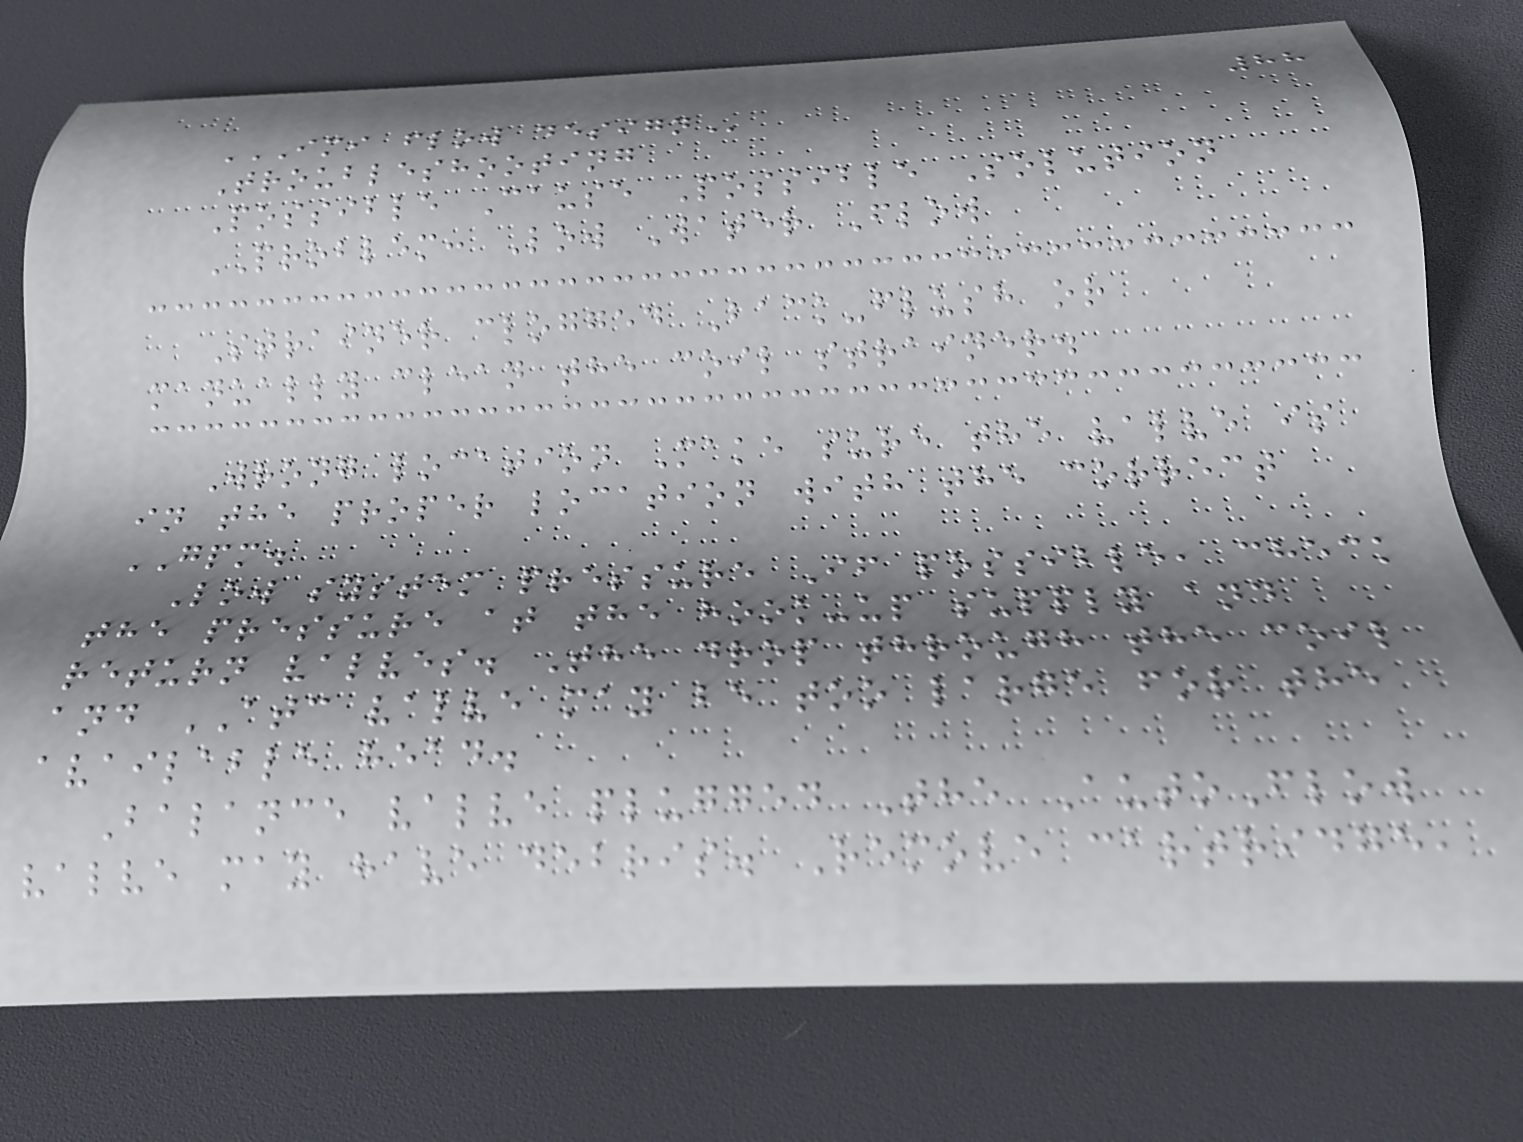88
IMI FLOW DESIGN
Troubleshooting
Possible Cause Possible Solution
PROBLEM: Low Water Flow
Strainer clogged Back-flush or
manually clean the coil strainer.
Wrong location Make sure the valve is
in the proper location with the correct
GPM.
Low system pressure If possible, check
the pressure at the hook-up supply and
return valves. The drop through the coil
and ATC valve may be too large for the
available head.
Balance valve plugged The AutoFlow
valve may have debris. Remove cartridge,
